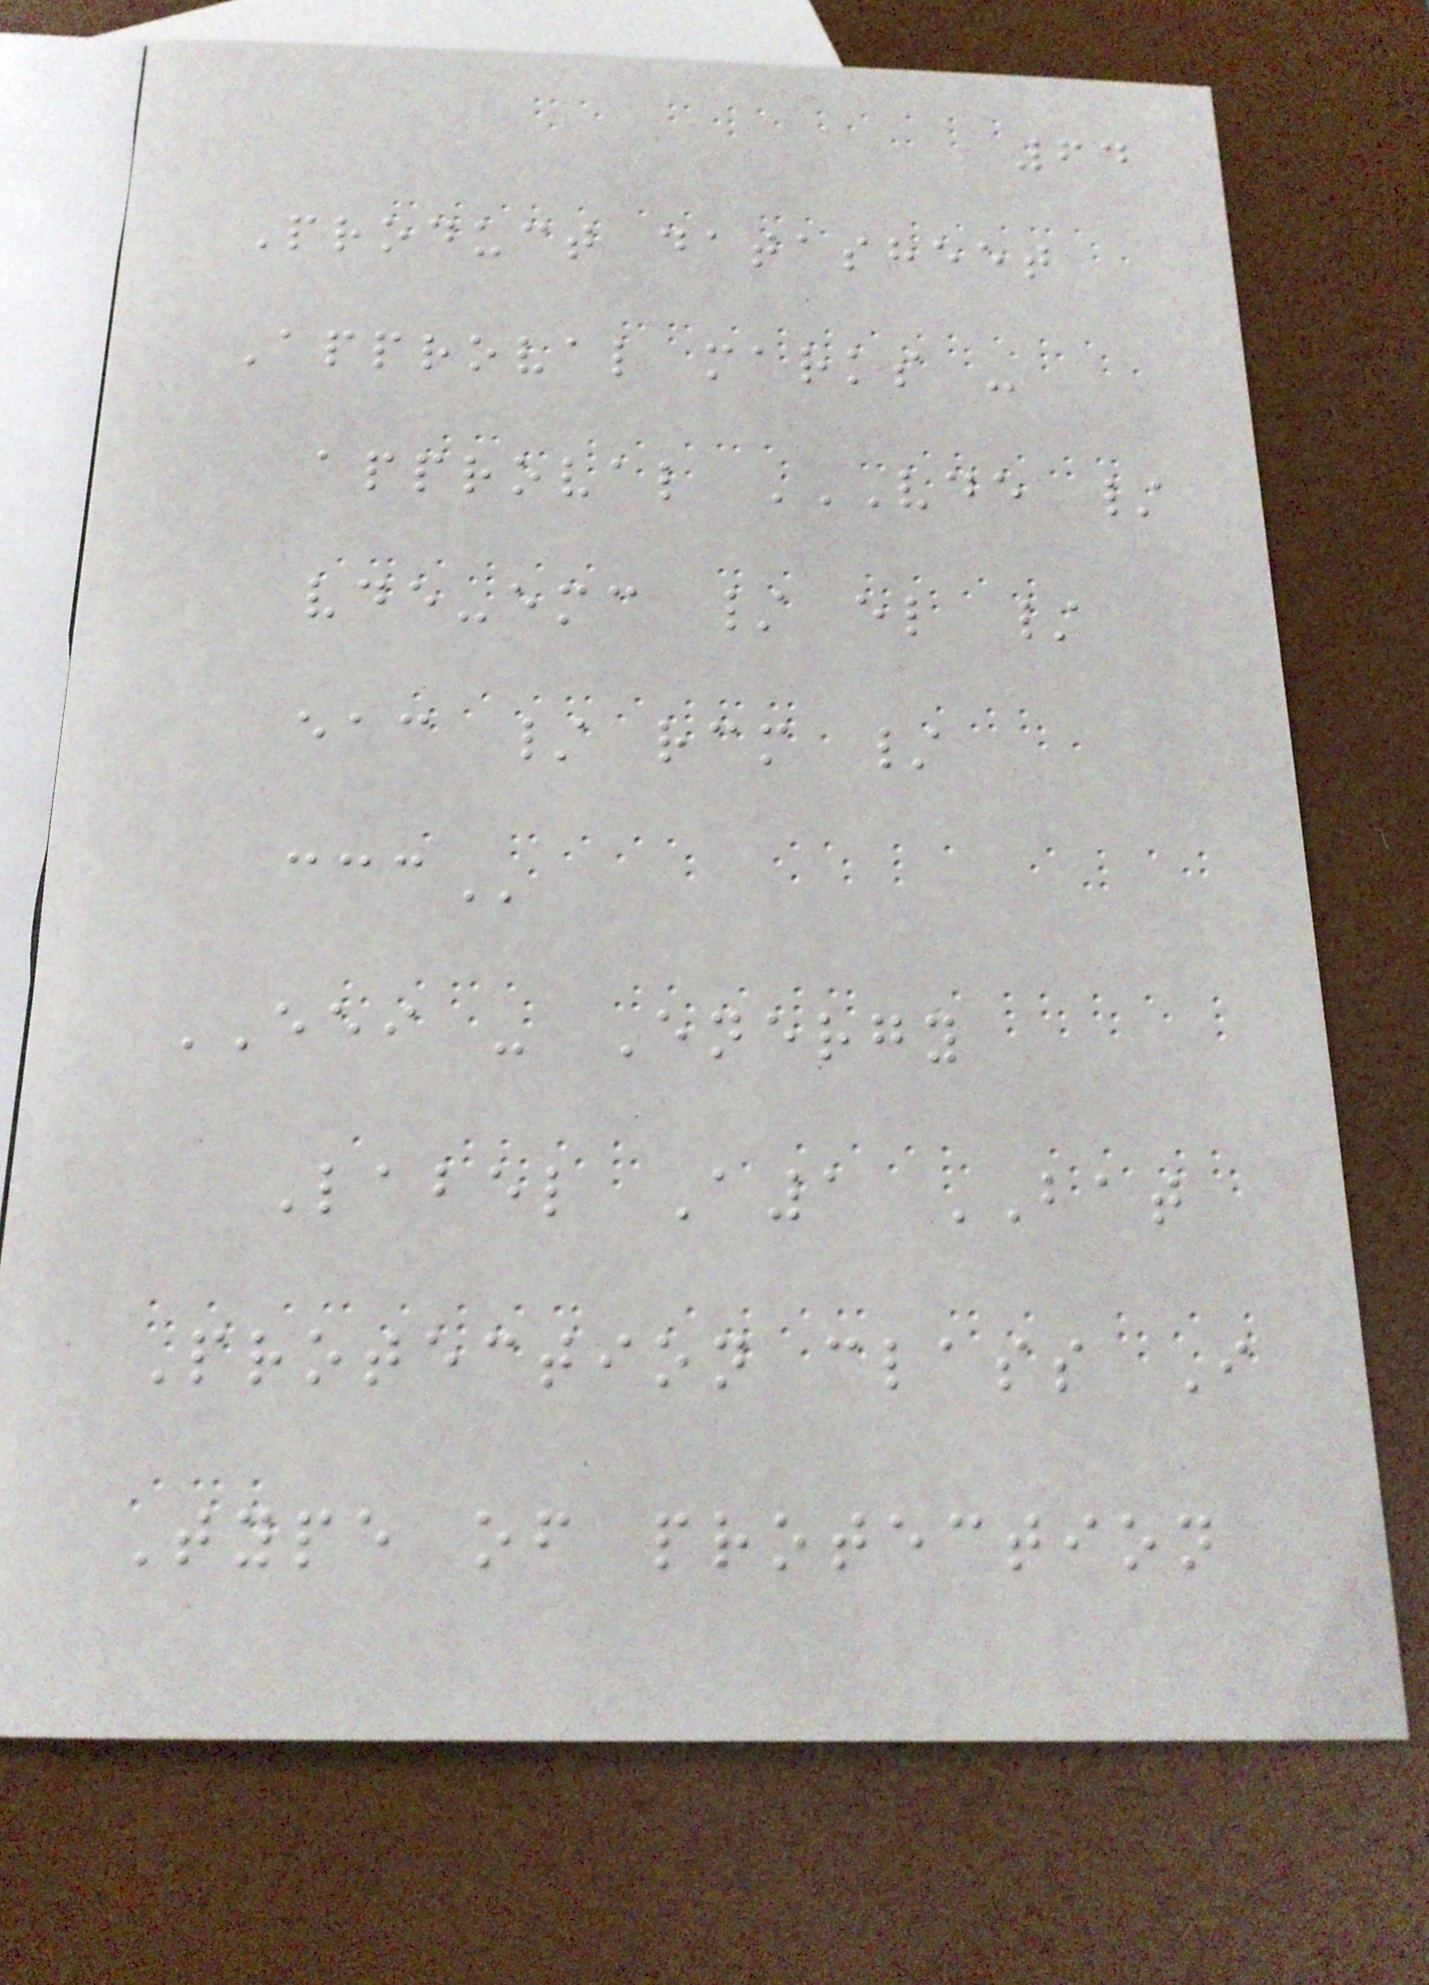64
Product datasheet
Approval marks -
approval VDE /
VDE-EMC / EL /
EAC / RCM /
CCC
EEI - Energy
Label A1 BAT
Protection class I
Type of protection
